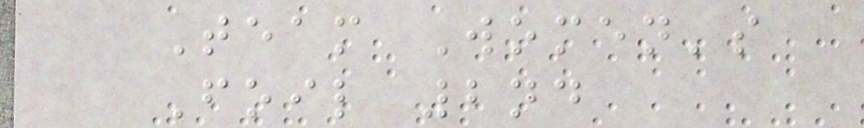Team Women's
Foil 2nd
